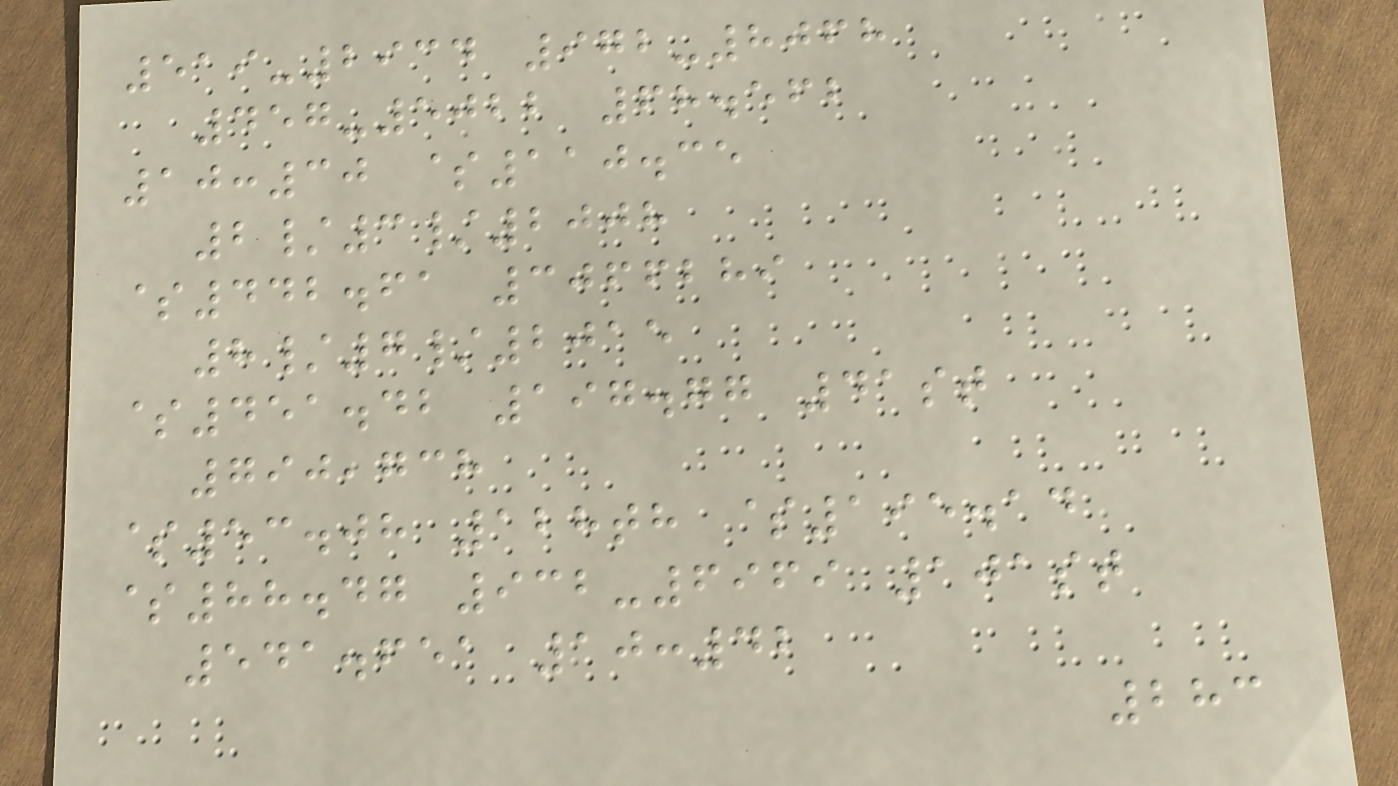519-2934 972-8068
457-5022 68.562
10:30 $110.35
2/3/2008
$442.61 3066289
8/7/2015
$451.42 197.77 41st
790,738
$53.08 128th $195.14
$88.47 932-6969 101st
541.651 10:42
283
